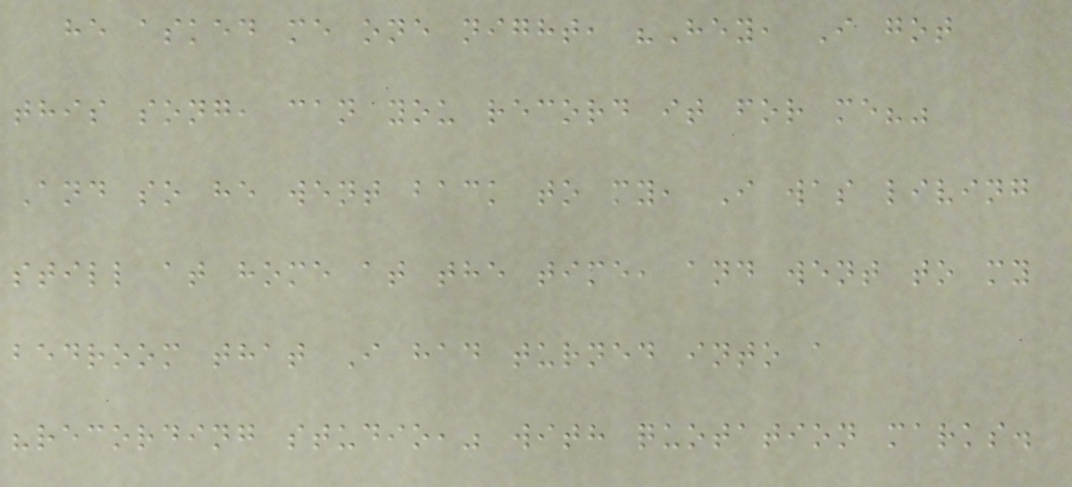he asked me one night, "Hey, I got
this song, can you record it for me?"
And so he went back to my, I was living
still at home at the time, and went to my
bedroom that I had turned into a
"recording studio," with quotation marks.
